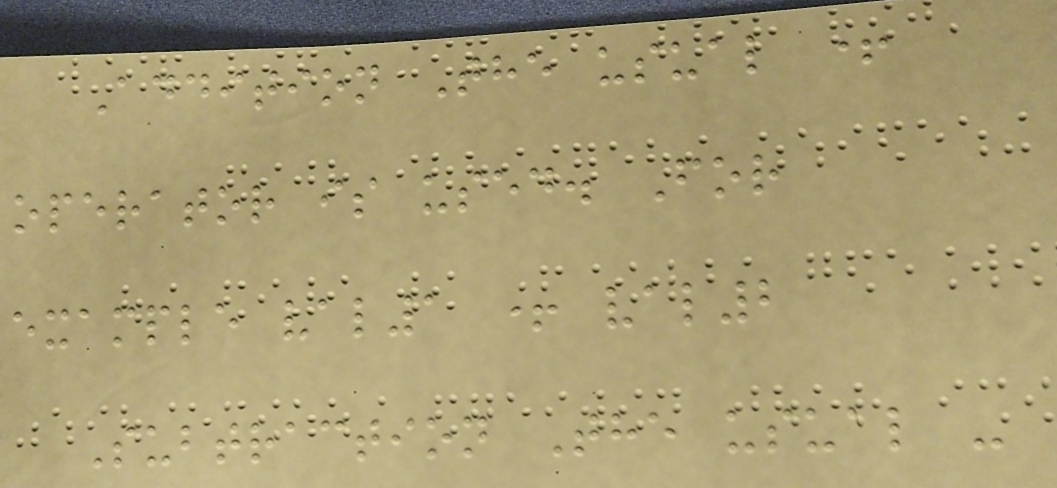Addition The usual +
operator is used. For
example val1 + val2
Subtraction The usual -
